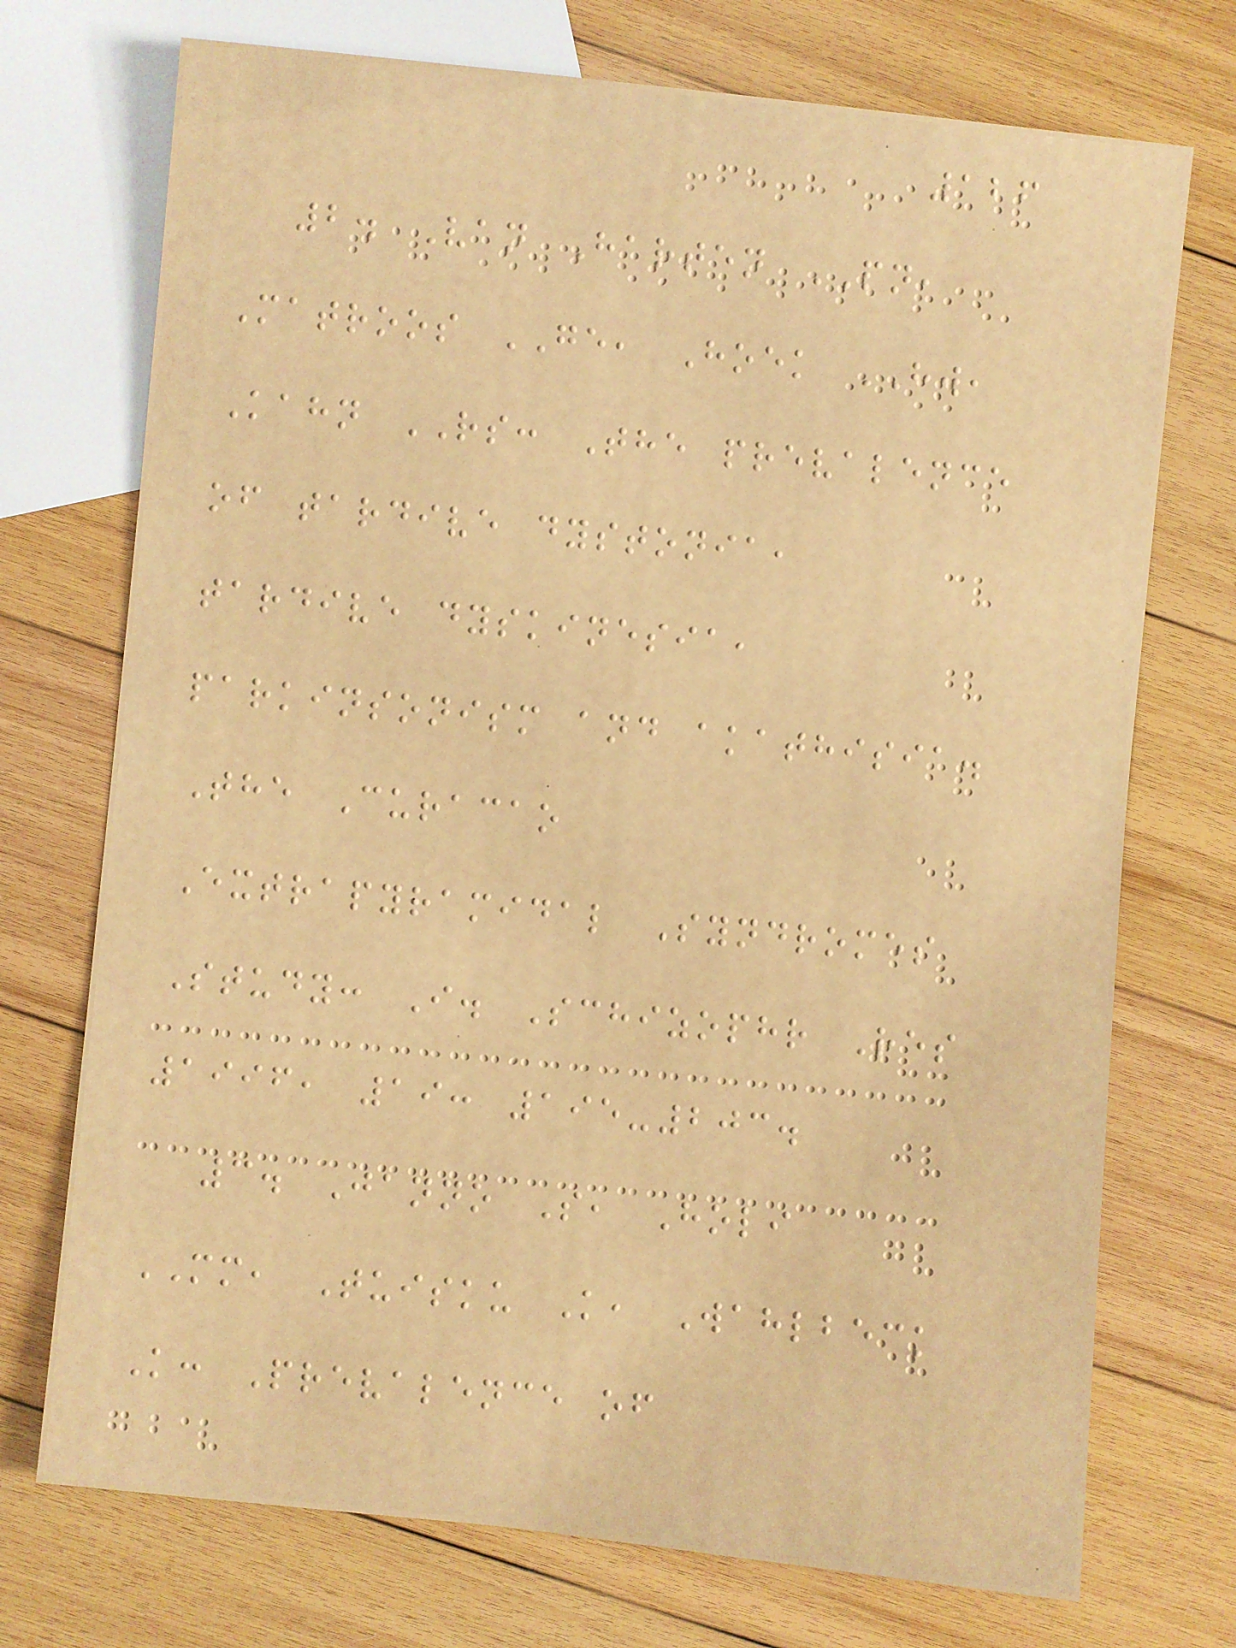126
2. Van Harten PN,
Matroos GE, Hoek HW,
Kahn RS: The prevalence
of tardive dystonia,
tardive dyskinesia,
parkinsonism and akathisia.
The Curacao
Extrapyramidal Syndromes
Study: I. Schizophr Res
1996, 19: 195-203.
3. Janno S, Holi
MM, Tuisku K, Wahlbeck
K: Prevalence of
